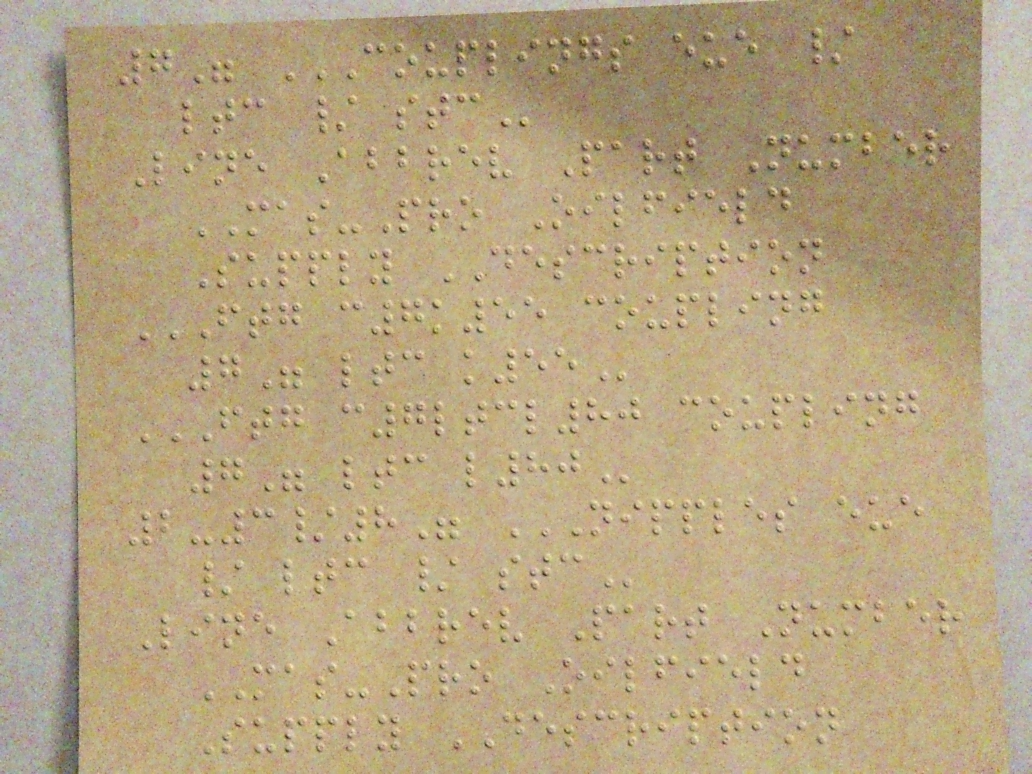7" COUPLINGS EUE /
LTC / STC
Line Abbrev Part Number
MAS-Pro Oilfield
Supply DESCRIPTION
FTG C7K55 COUPLING
7" LTC K55
FTG C7LTCL80 COUPLING
7" LTC L80
2-3/8" NIPPLES EUE
/ LTC / STC
Line Abbrev Part Number
MAS-Pro Oilfield
Supply DESCRIPTION
